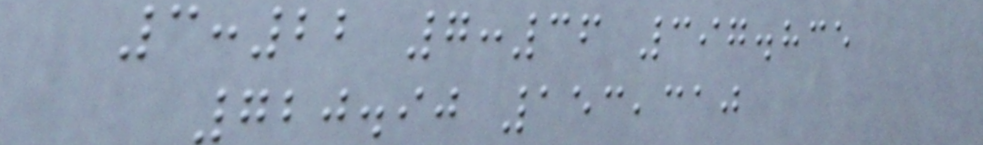3:22 7:36 397.835
720.90 153,310
